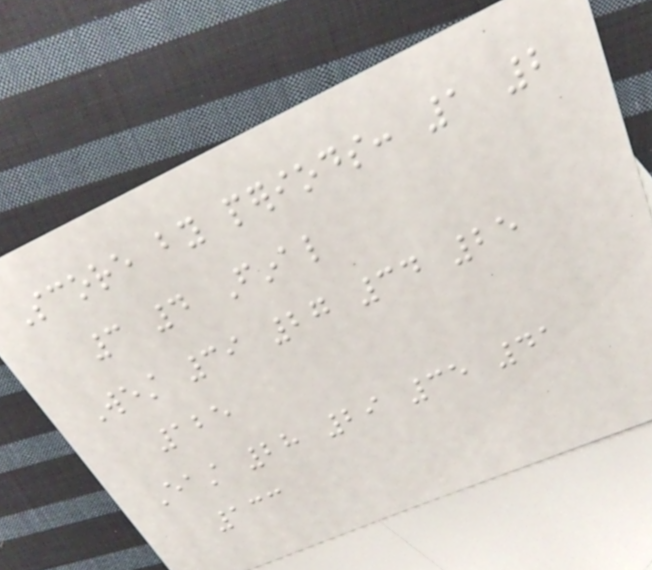Score by periods: 1 2
3 4 Final
West 39 27 34 25
125
East 28 29 35 41
133
